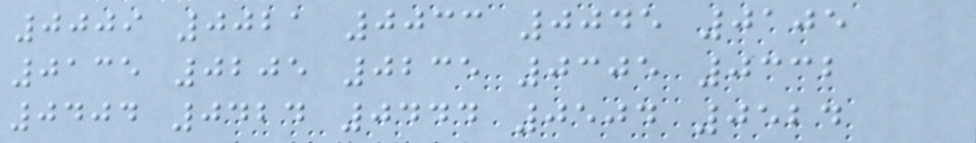0009 0021 0033 0045 0105
0135 0205 0235 0305 0332
0404 0424 0444 0504 0524
